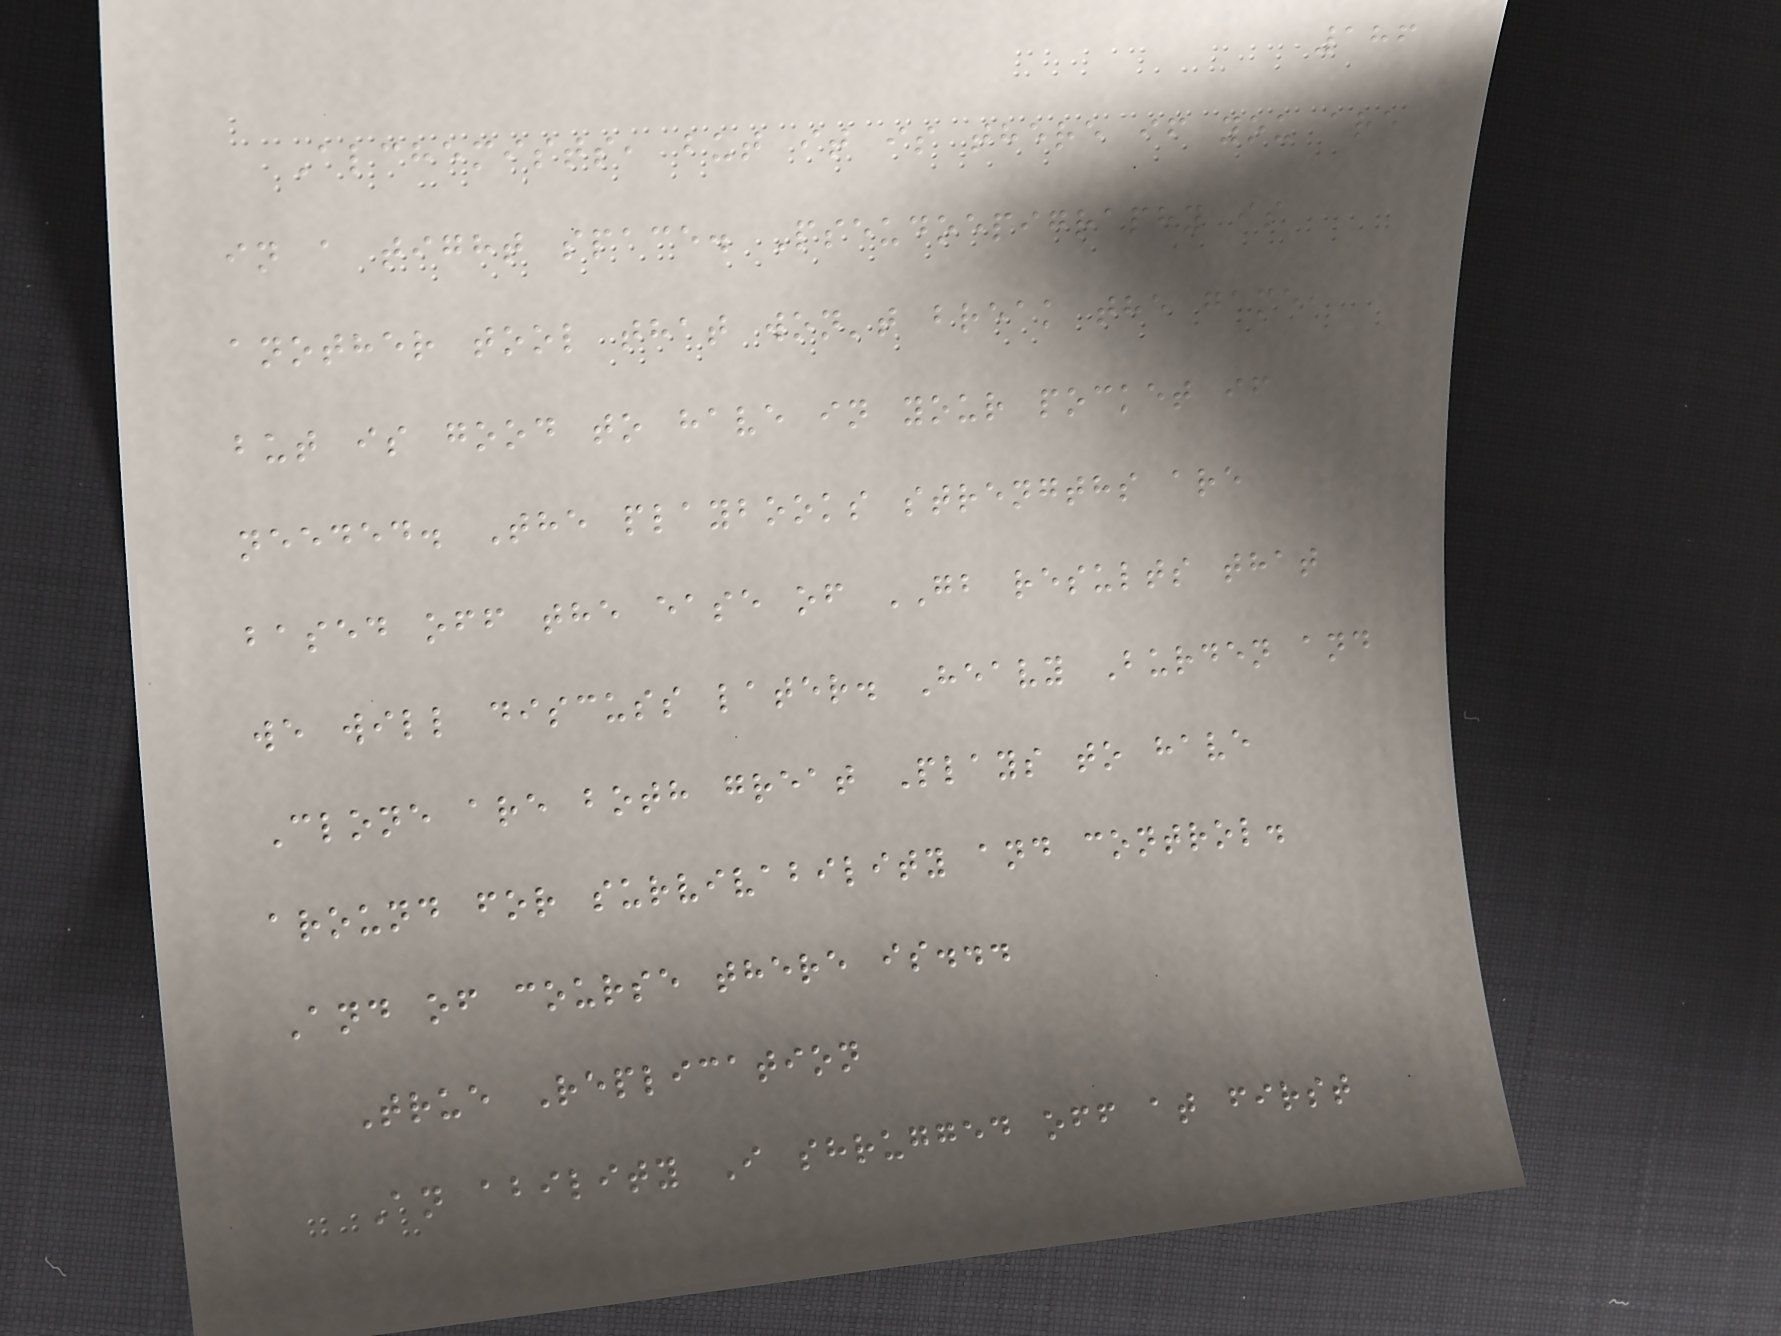186
Alchemists, but it is there if you are
in a tight space. Pseudoepigraphy is
another tool that won't break the game,
but is good to have in your pocket if
needed. The playbooks strengths are
based off the ease of GB results that
we will discuss later. Heavy Burden and
Clone are both great Plays to have
around for survivability and control.
And of course there is...
True Replication
An ability I shrugged off at first
